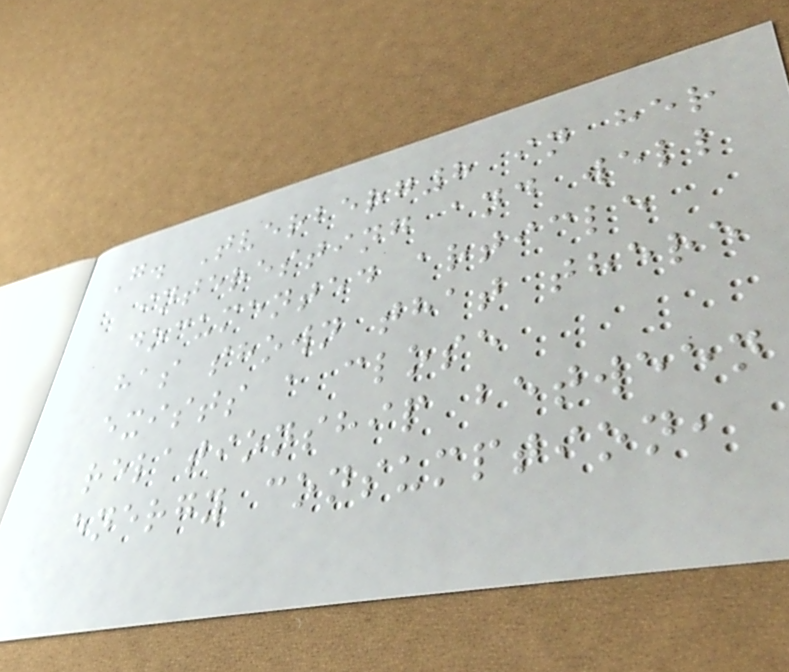G. Tverberg8 in her
interesting and well
documented article
has shown that there
exists a close
relationship between
energy consumption,
